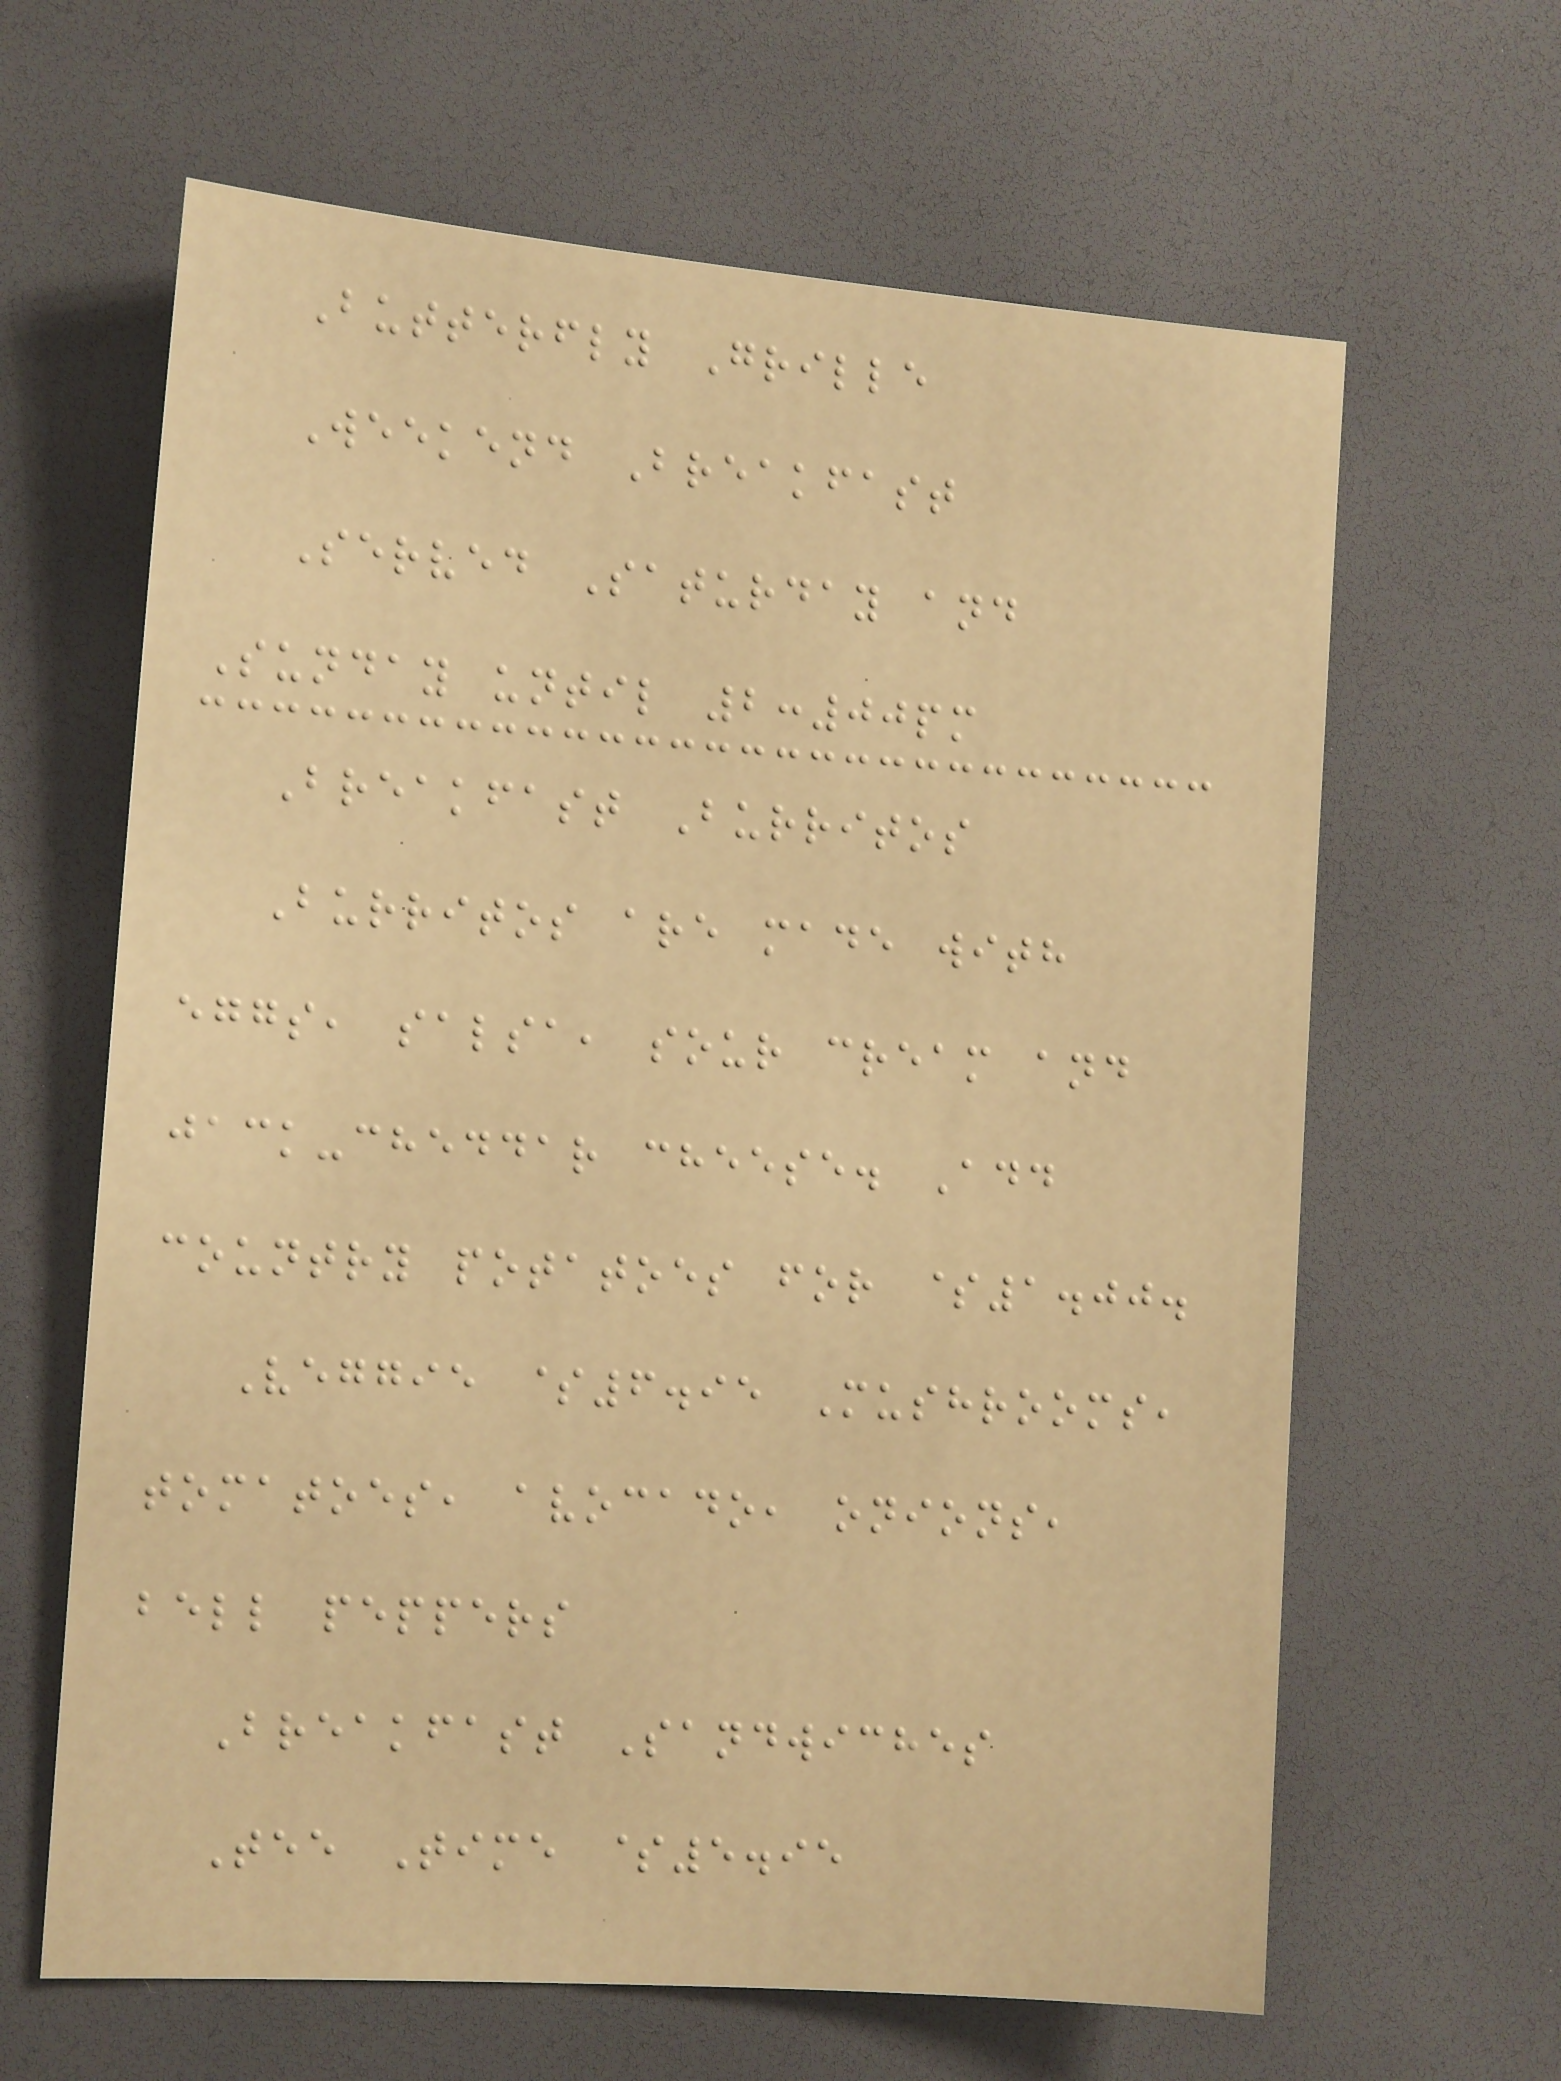Butterfly Grille
Weekend Breakfast
Served Saturday and
Sunday until 2:00pm
Breakfast Burritos
Burritos are made with
eggs, salsa, sour cream and
jack-cheddar cheese. Add
country potatoes for $1.00.
Veggie $6.95 Mushrooms,
tomatoes, avocado, onions,
bell peppers
Breakfast Sandwiches
Tee Time $5.95
